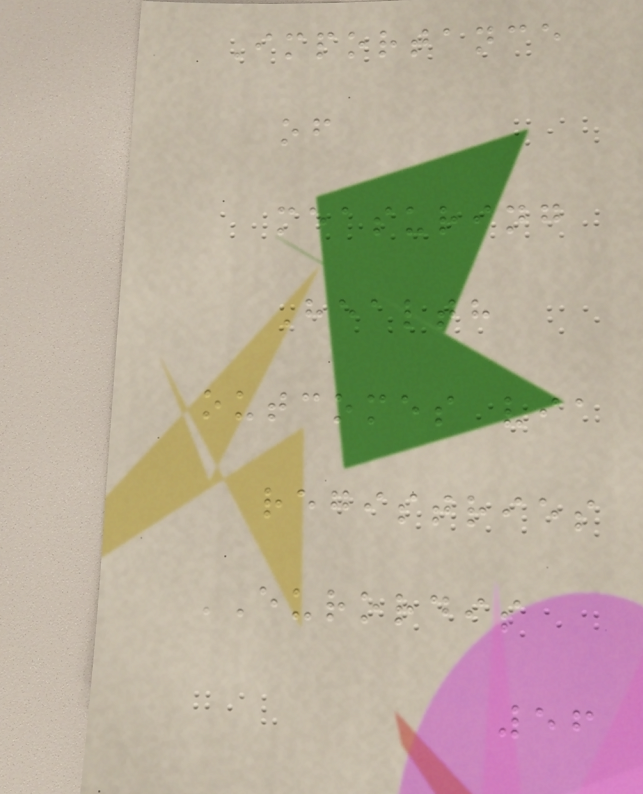Importance
of
measuring
Health
outcomes via
registries
EURORDIS
56
